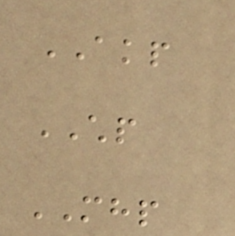AKP
CHP
MHP
